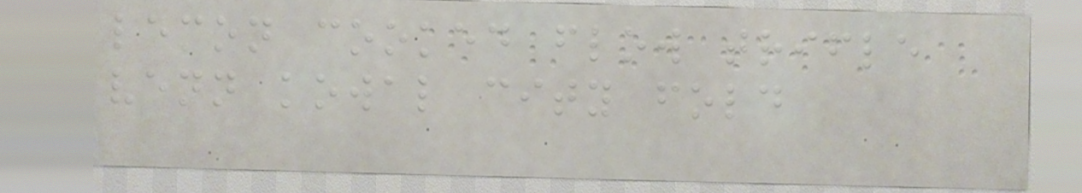lemon cooked flow trifle
venn kowal city fold
